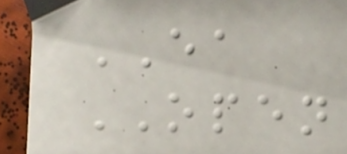EA
OPEN
